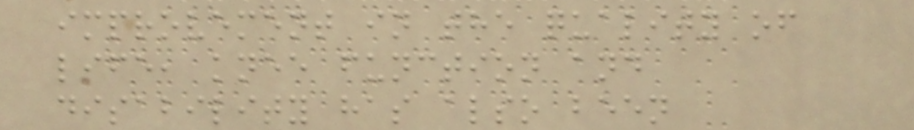improvement in the quality of
life, knee function and
disability has also been
